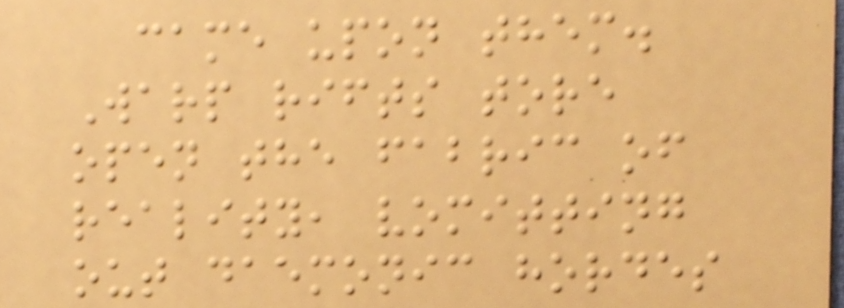came upon them.
Warp rifts tore
open the fabric of
reality, vomitting
out daemonic hordes
